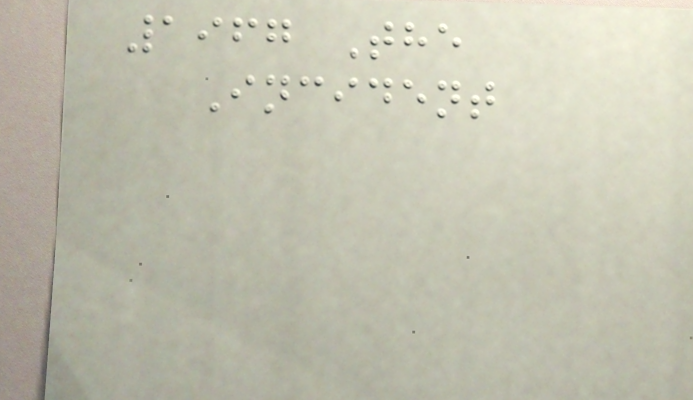1967 The
Incident
